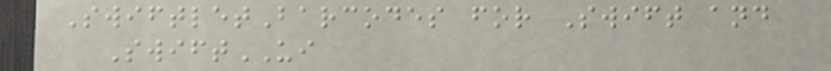SwiftletBarcodes for Swift and
SwiftUI
